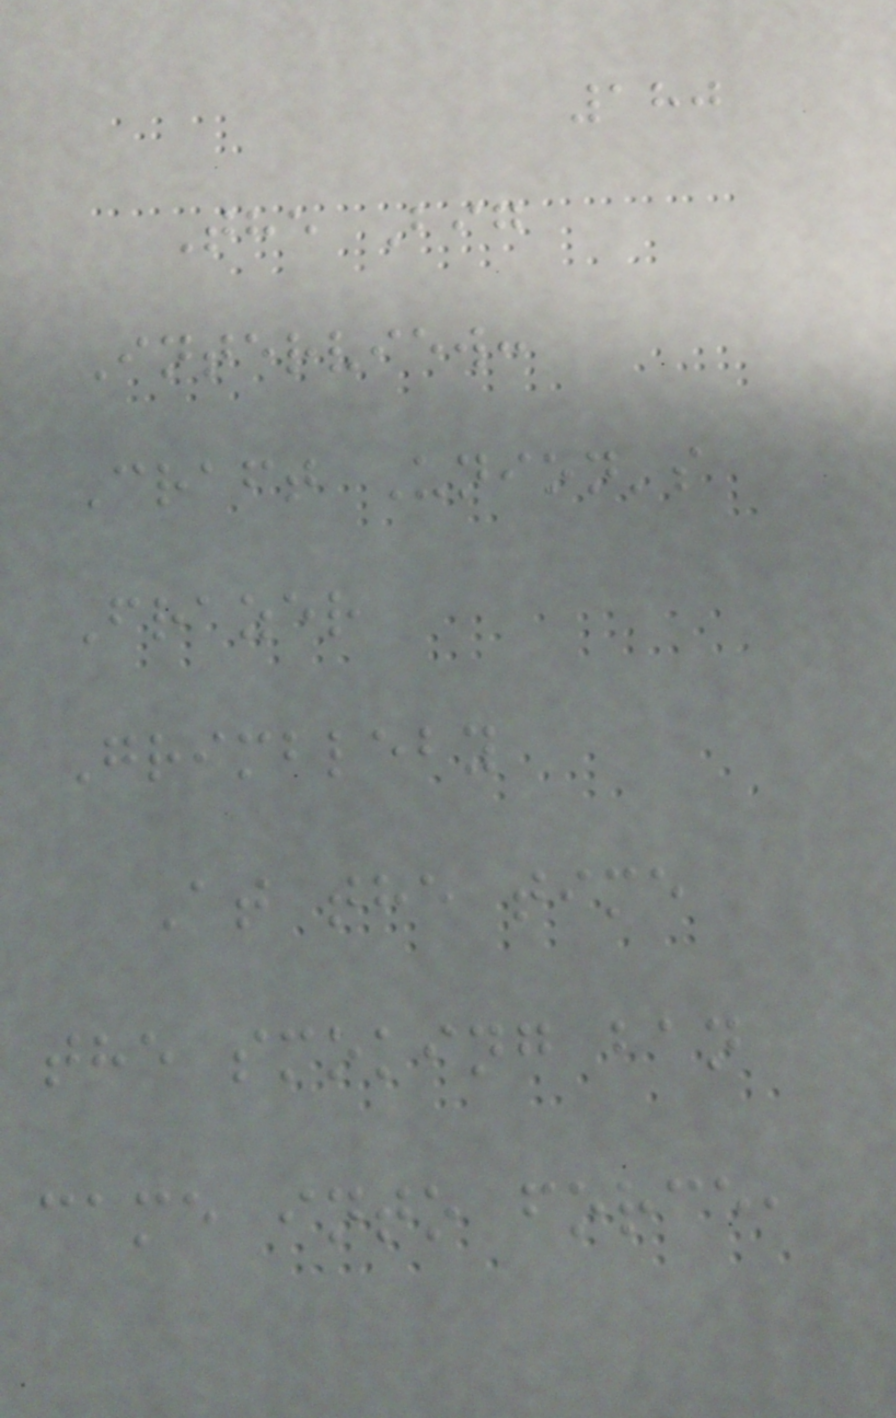180
The Big
Interview:
Craft Union's
Frazer
Grimbleby
At the time
the smoking ban
came into force,
